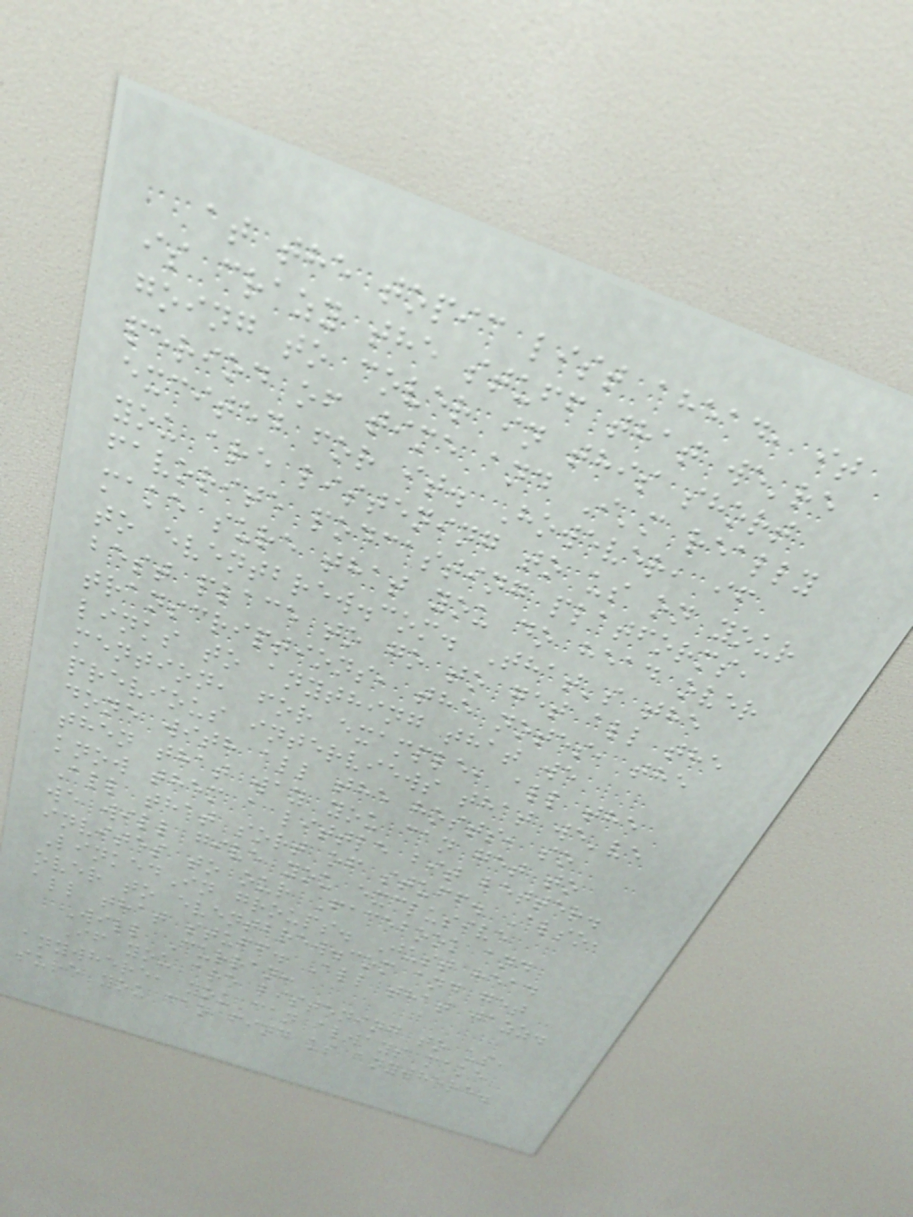at the topic list ahead, it
is crazy the stuff that we're
going to cover in this short
period of time and I'm really
excited for it. However, if
you are listening to us on your
favorite podcasting platforms,
make sure that you do head over
to eventbrew.com. That's the
best place to go to get all the
transcriptions, the notes, the
links to anything that we
mention, for example, all the
previous interviews that we've
done with all the hosts, so
then that way you can get to
know them a little bit better.
All that sort of stuff. Also,
we will give you exclusive
invites to our Facebook and
LinkedIn groups. Just head
over to eventbrew.com and get
all that stuff. All that jazz.
Will Curran:
If you are listening to us,
anywhere, you can always make
sure you can find us anywhere.
